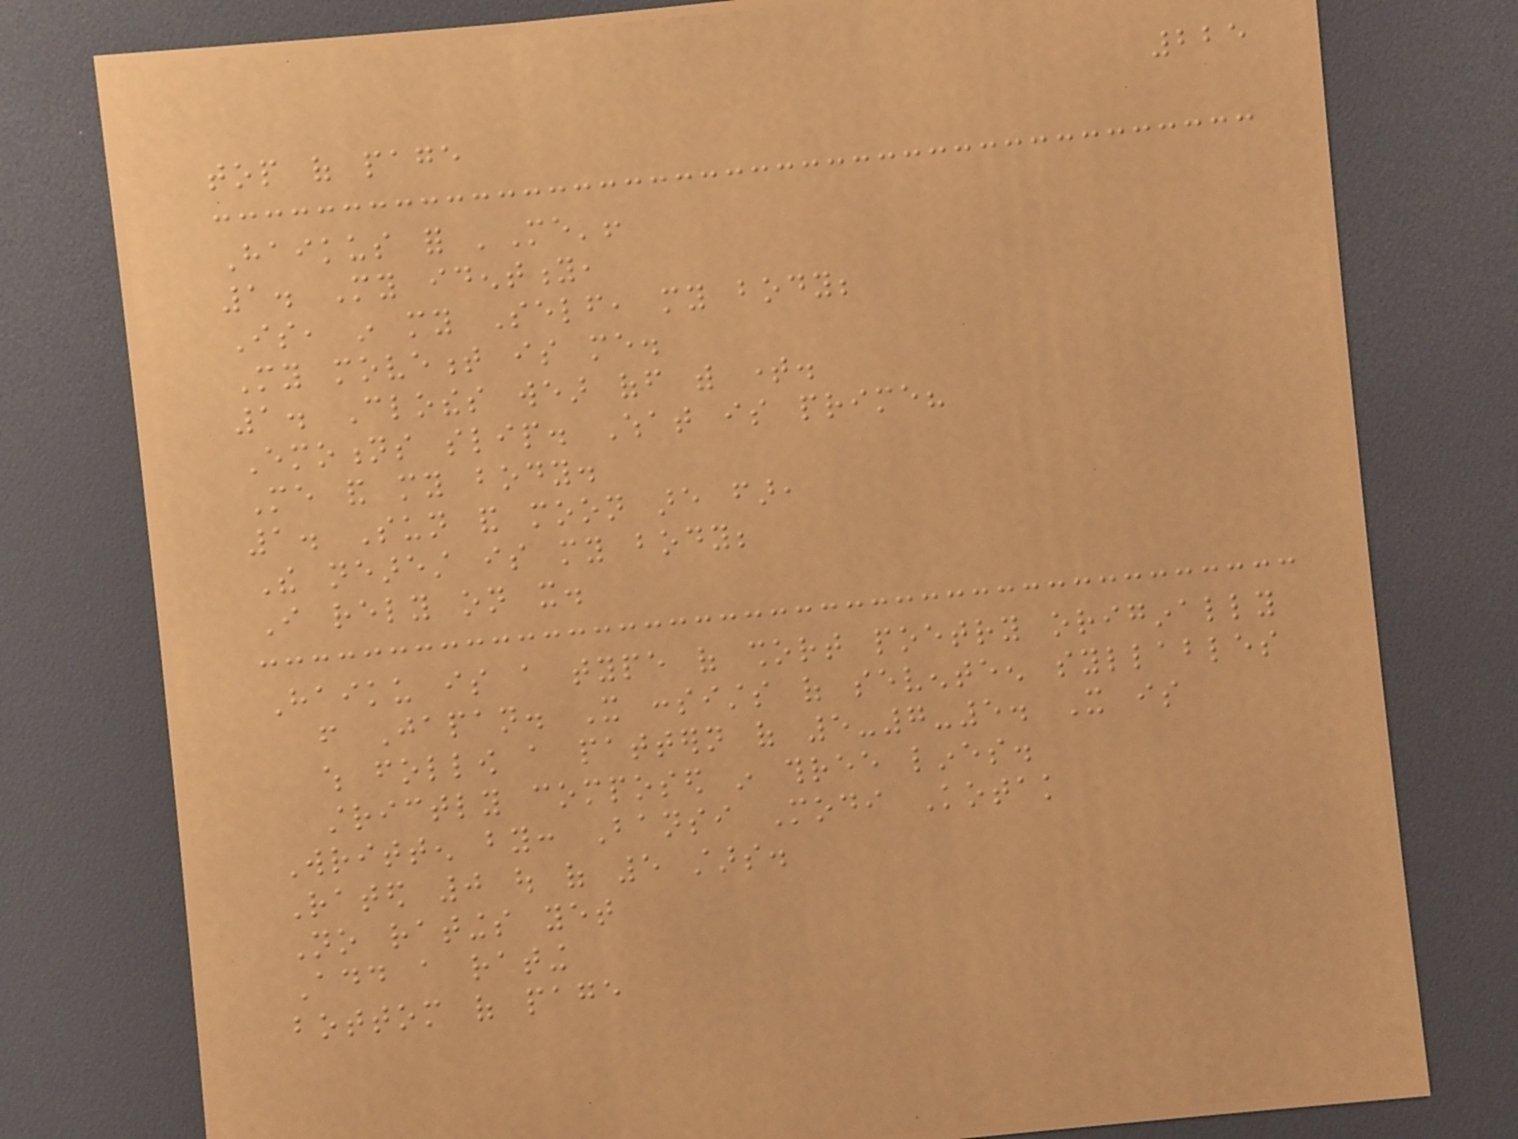225
top of page
Haikus for 'Me'!
1. My identity,
Is, in my Self, my body;
My movement is me.
1. Clothes wear off with time.
Emotions slip. What is prime?
Me and my body.
1. Sun and moon are far,
The nearest is my body;
I rely on it.
Haiku is a type of short poetry originally
from Japan. It consists of seventeen syllables
which follow a pattern of 5-7-5. It is
strictly composed in three lines.
Written by: Bansi Modi Kotak
Rated 0 out of 5 stars.
No ratings yet
Add a rating
bottom of page
